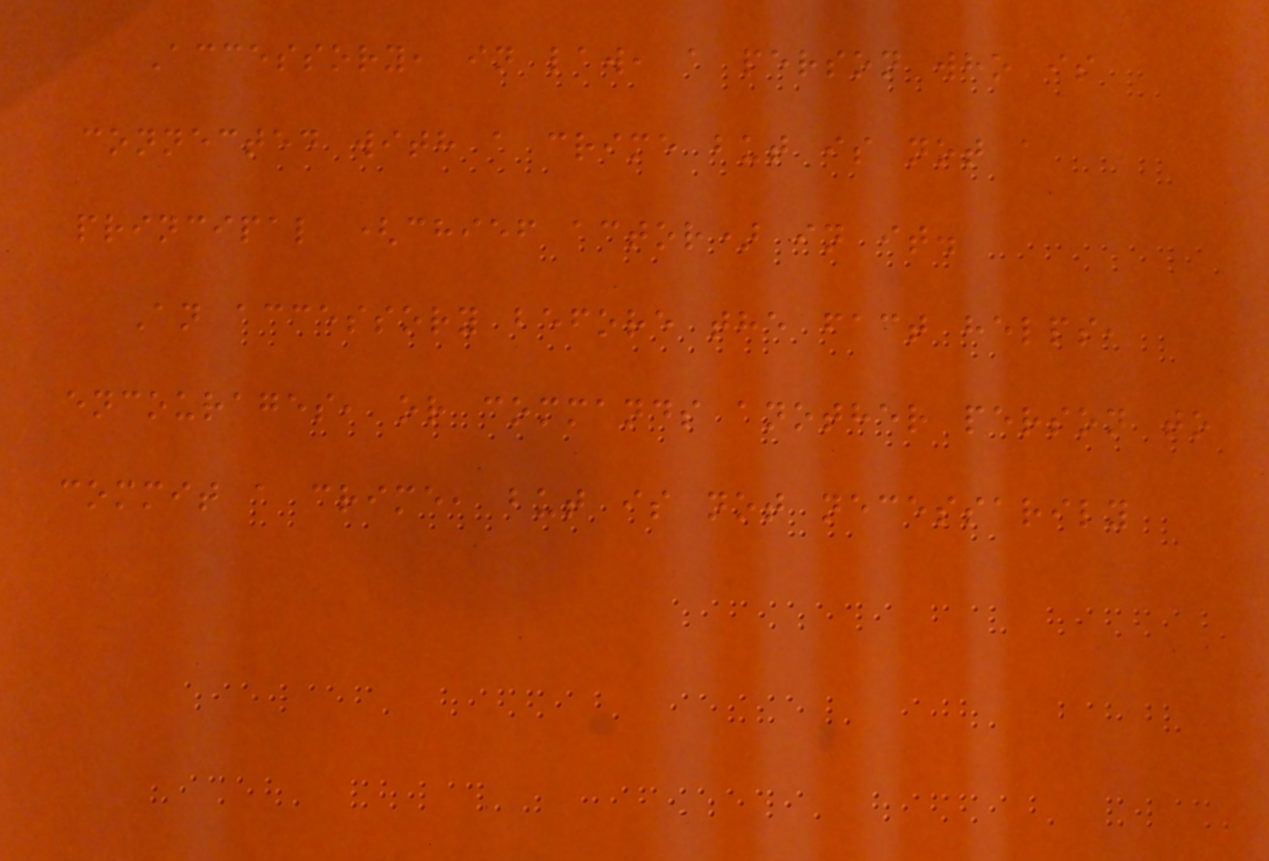Accessory, in law, a person who is
connected with a crime but is not a
principal (chief actor) in it.
An accessory before the fact helps,
encourages, or commands another person to
commit a crime, but is not necessarily
